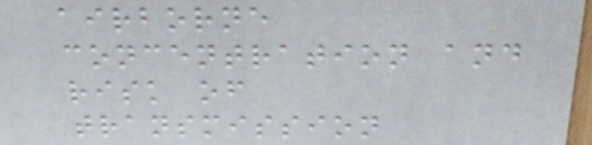airborne
concentration and
risk of
transmission
